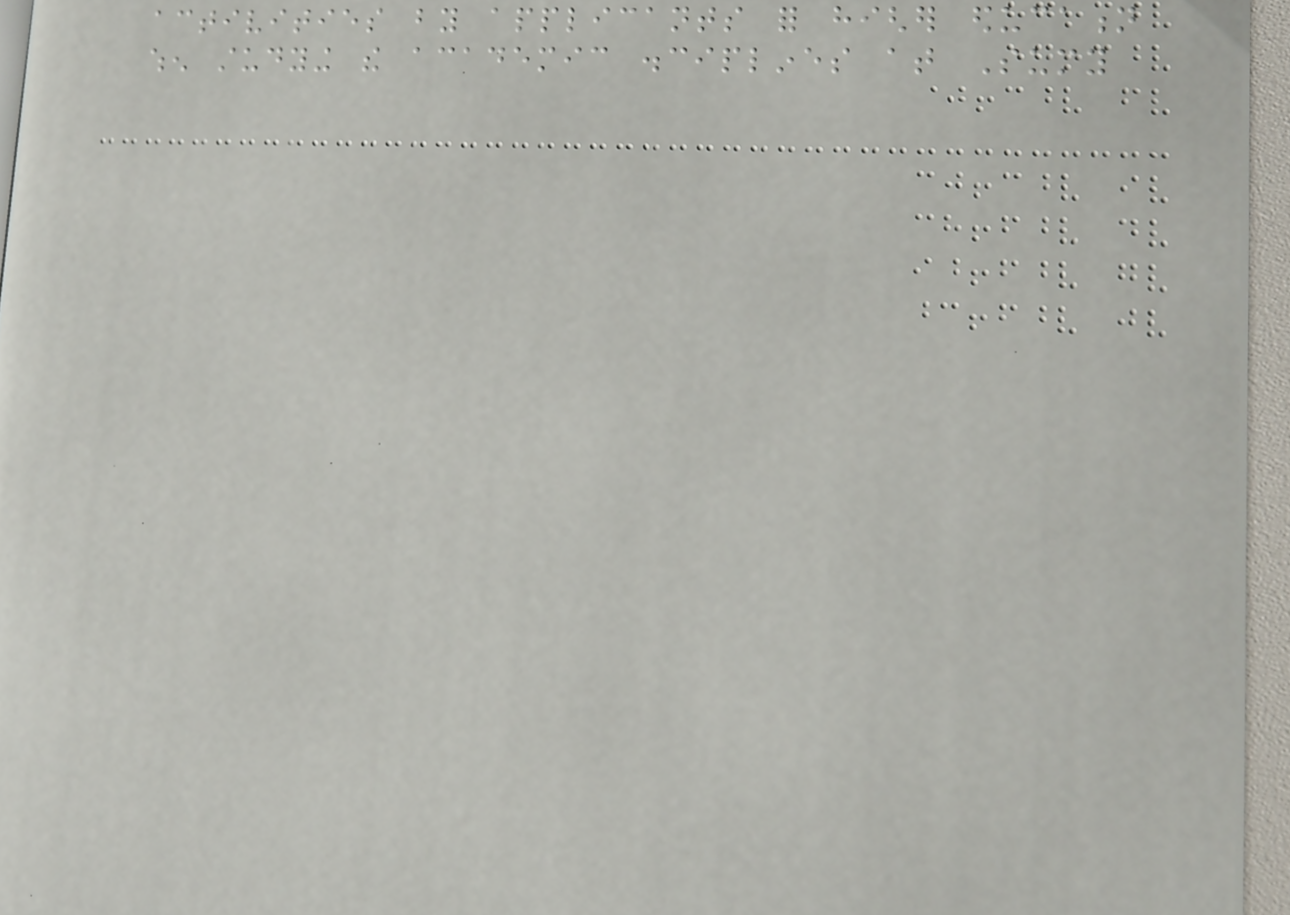activities by applicants for higher education
when studying the academic disciplines at Sumy
